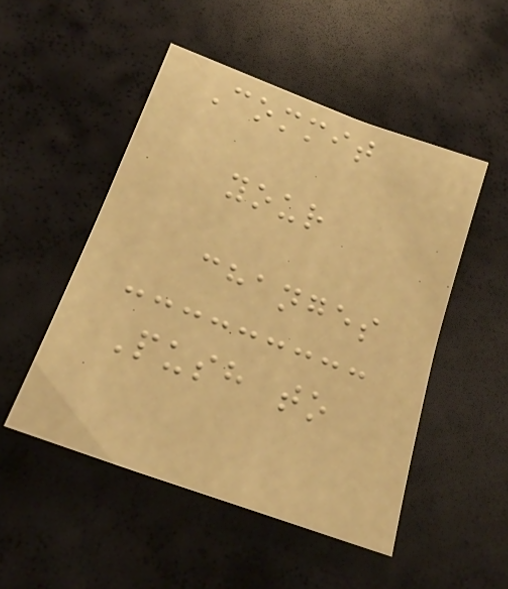Commit
your
changes
Push to
